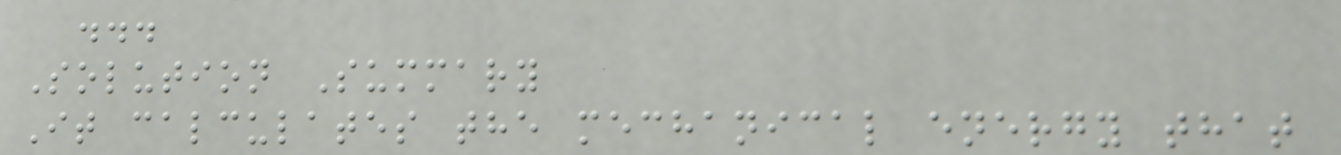...
Solution Summary
It calculates the mechanical energy that
